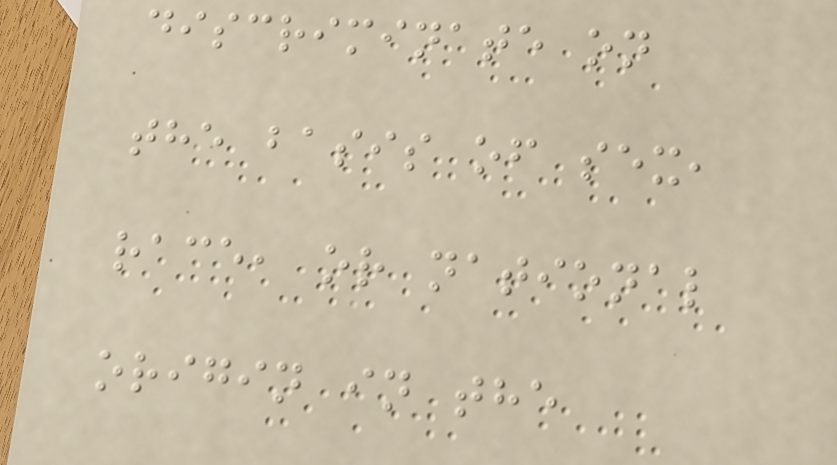discriminate on
the basis of sex,
race, or national
origin in the
